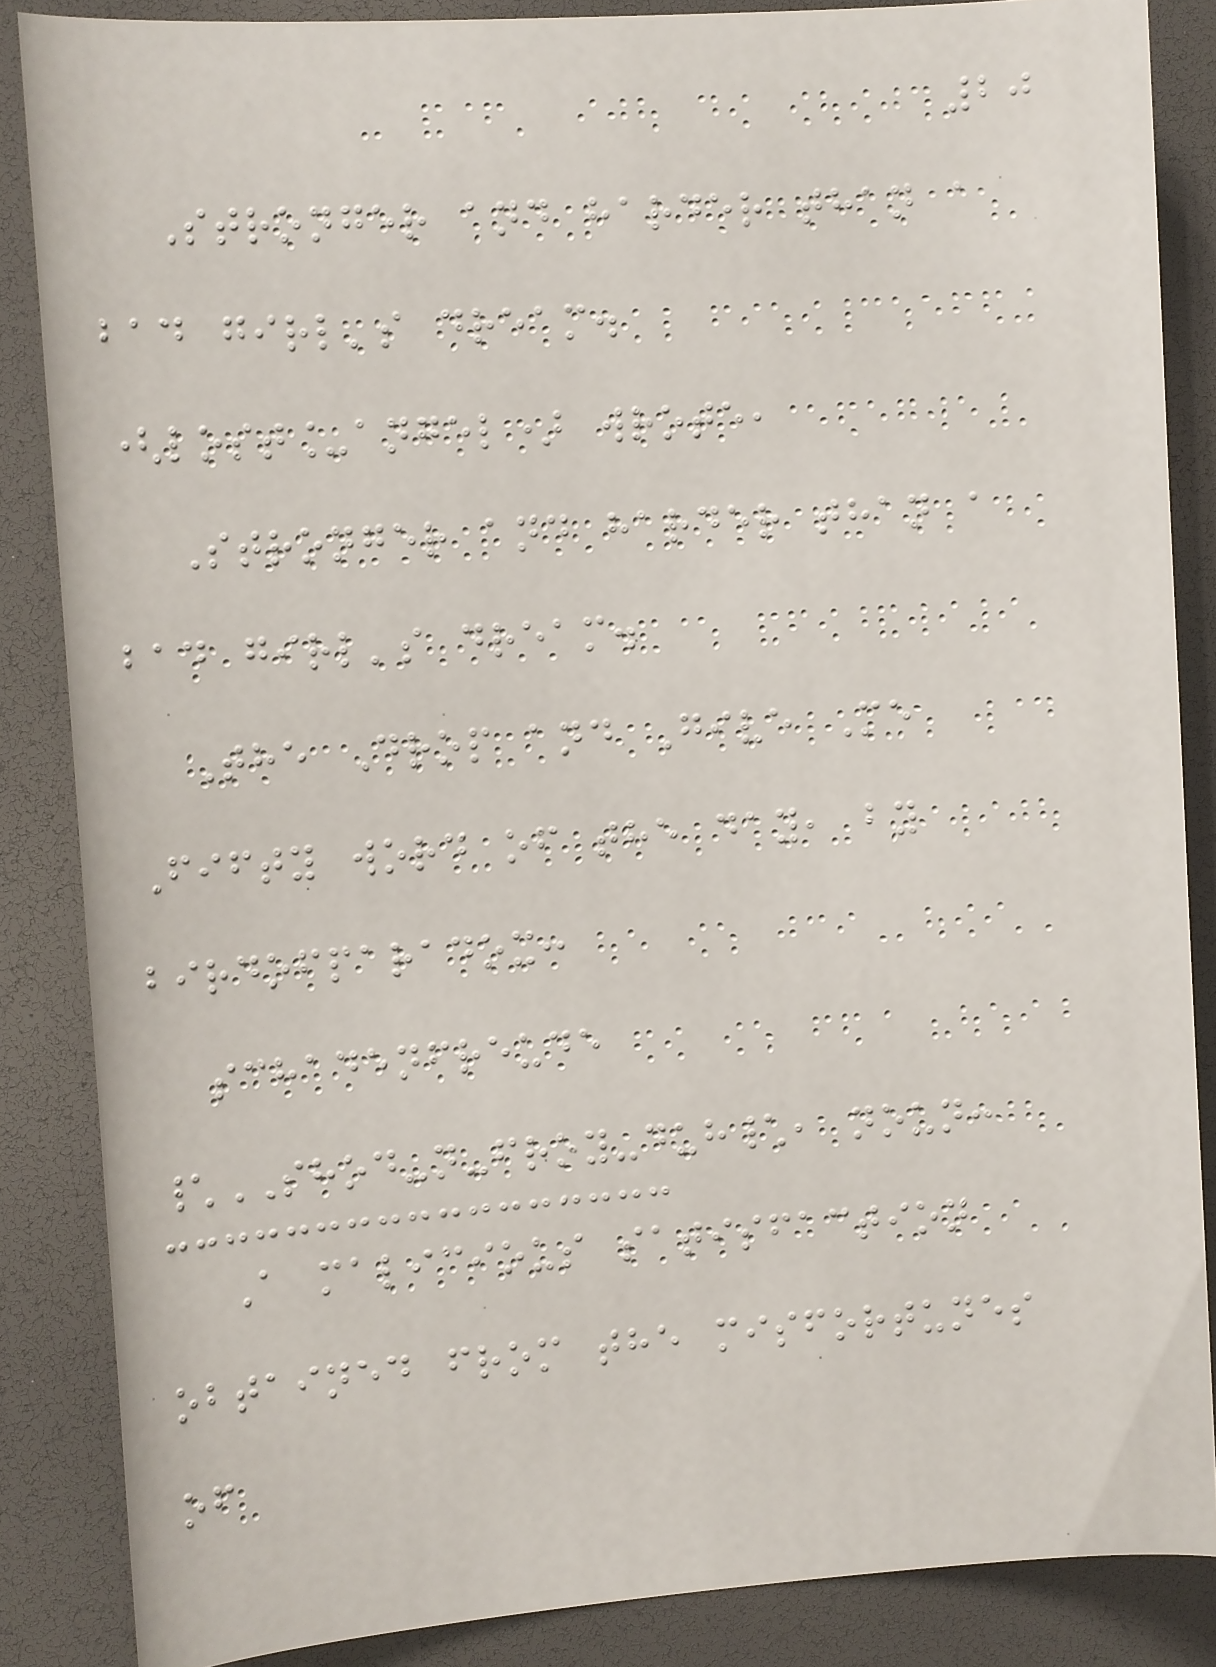20
Stronger and harder than a
bad girl's dream.
(lost_angel) wrote,
Stronger and harder than a
bad girl's dream.
The Drop and Give Me
Fifty word of the day, by
birdofparadox:
schadenfreude
\SHOD-n-froy-duh\, noun:
A malicious satisfaction
obtained from the misfortunes
of
